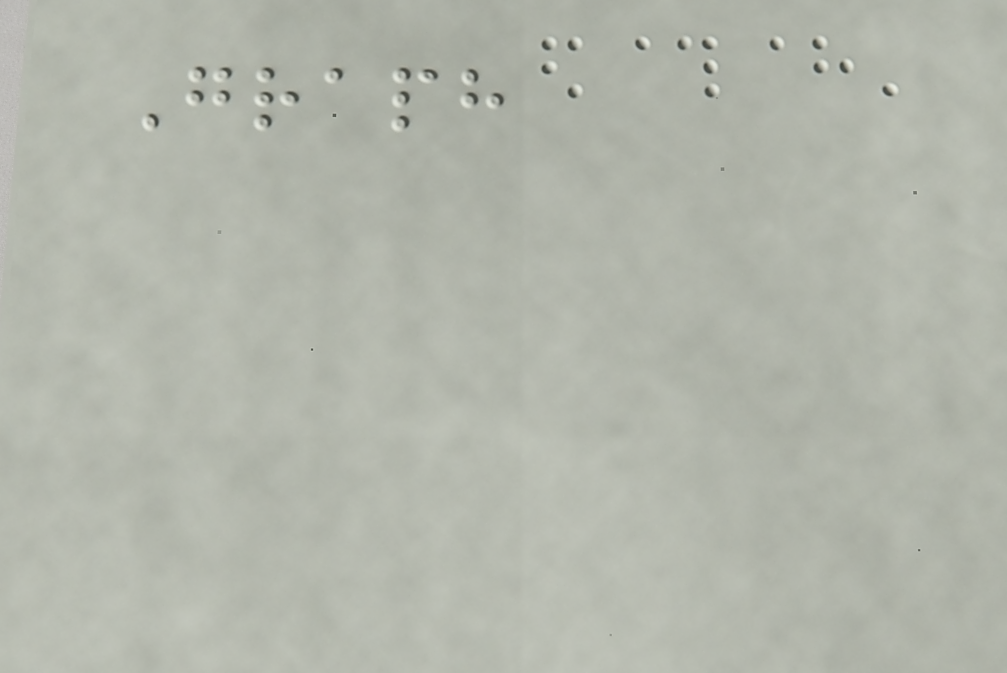Graph
